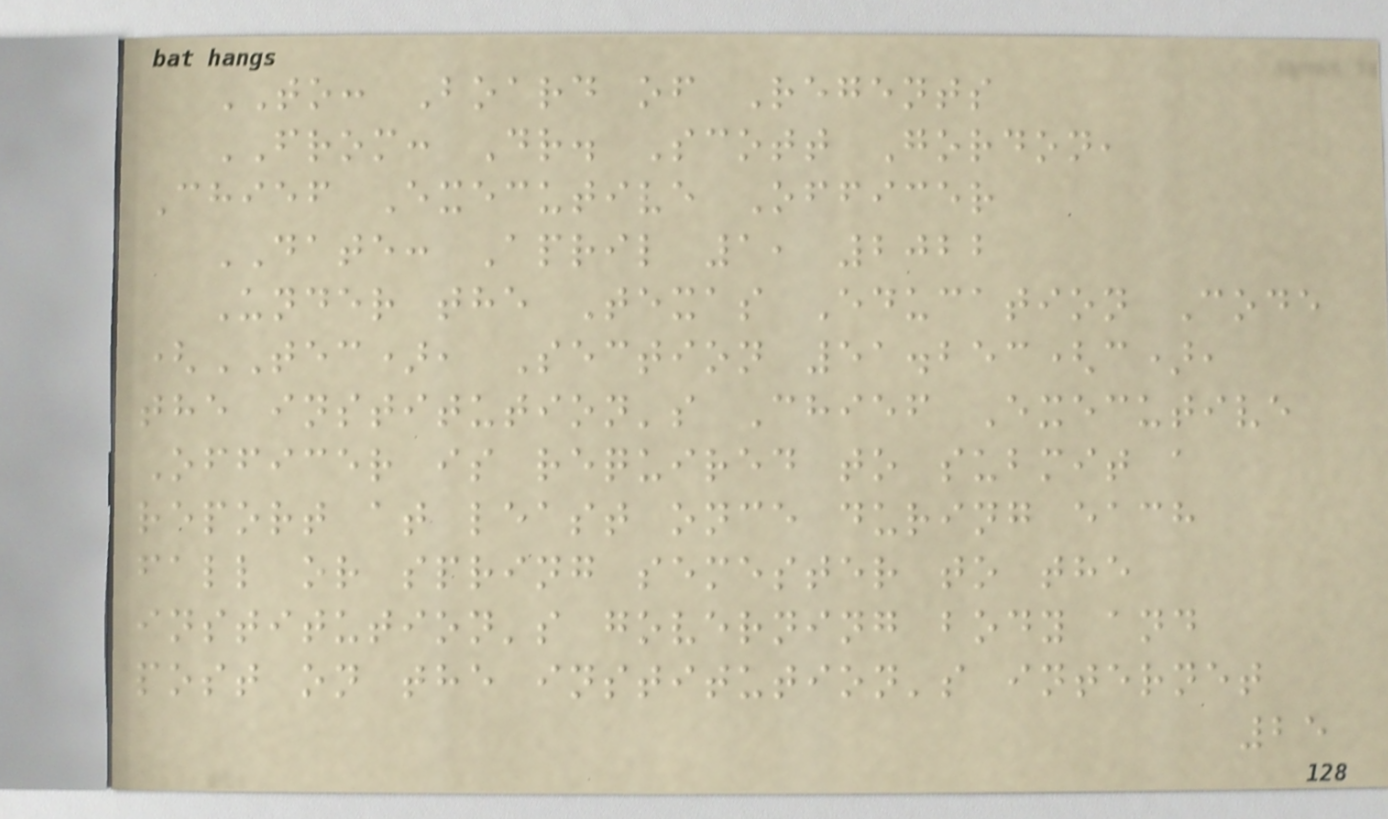TO: Board of Regents
FROM: Dr. Scott Gordon,
Chief Executive Officer
DATE: April 1, 2022
Under the Texas Education Code
(TEC), Section 51.253(c),
the institution's Chief Executive
Officer is required to submit a
report at least once during each
fall or spring semester to the
institution's governing body and
post on the institution's internet
25
